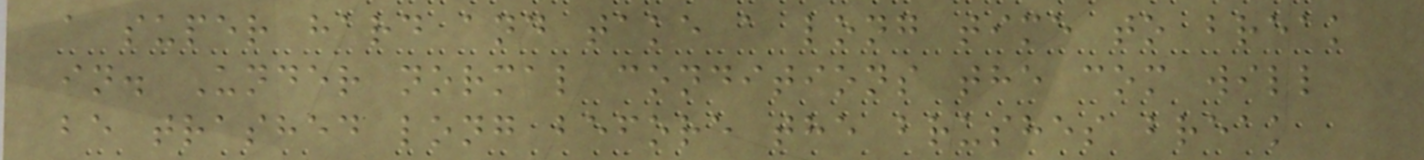a super hard and take a long time to break
in. Under normal conditions the com will
be trashed long before the brushes break
